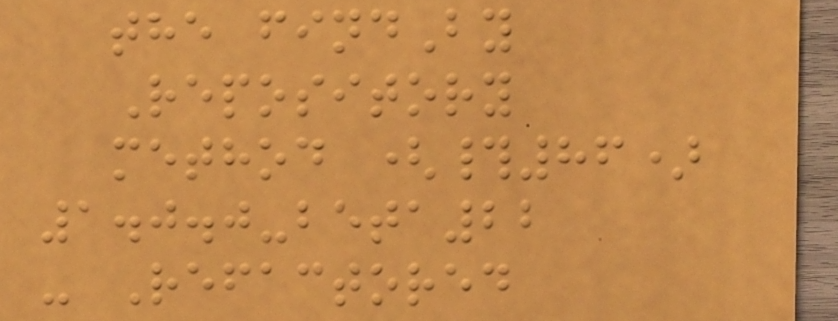the findBy
Repository
method (#86)
1.0.0-beta22
- Refactored
